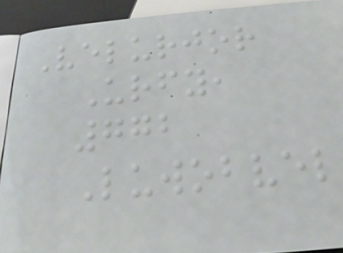Velurjor
Urfy,
772
Luwobvel
